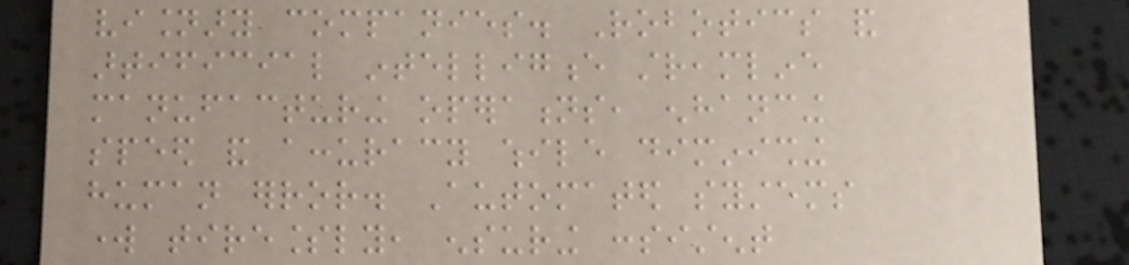visionary companies. Robotics and
artificial intelligence streamline
manufacturing operations, enhancing
speed and accuracy while diminishing
human error. Automated systems
work tirelessly, ensuring consistent
